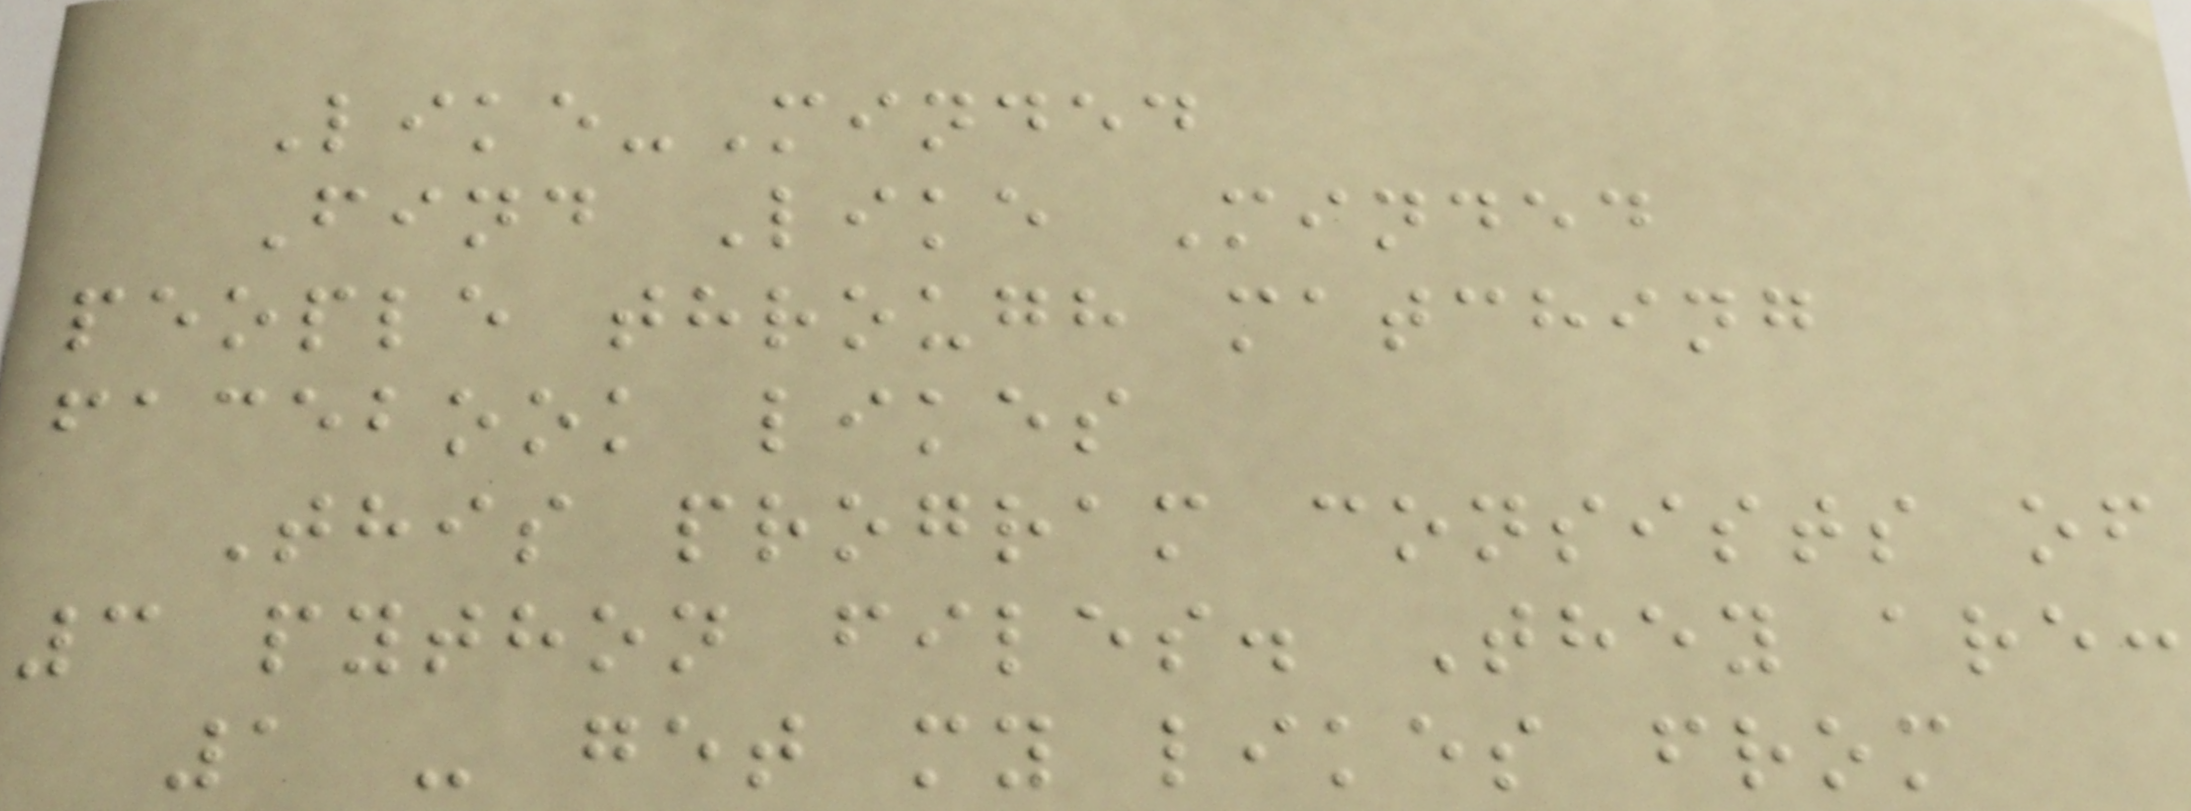Like-Minded
Find Like Minded
people through matching
facebook likes
This program consists of
3 python files. They are:
1 - get my likes from
